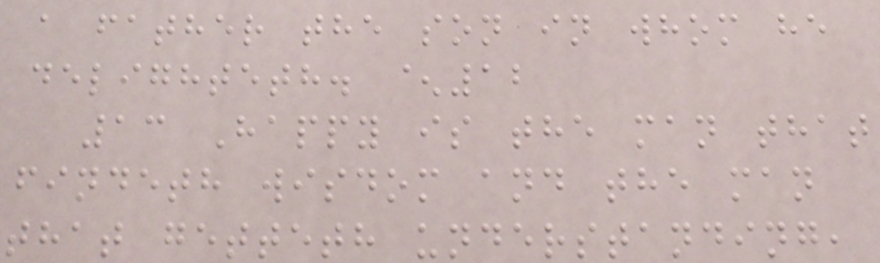a father the son in whom he
delighteth. ^12
13 Happy is the man that
findeth wisdom and the man
that getteth understanding,
